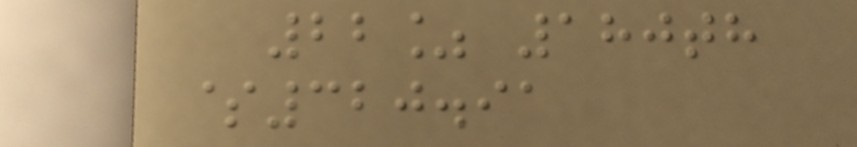22% 180th
$320.91
